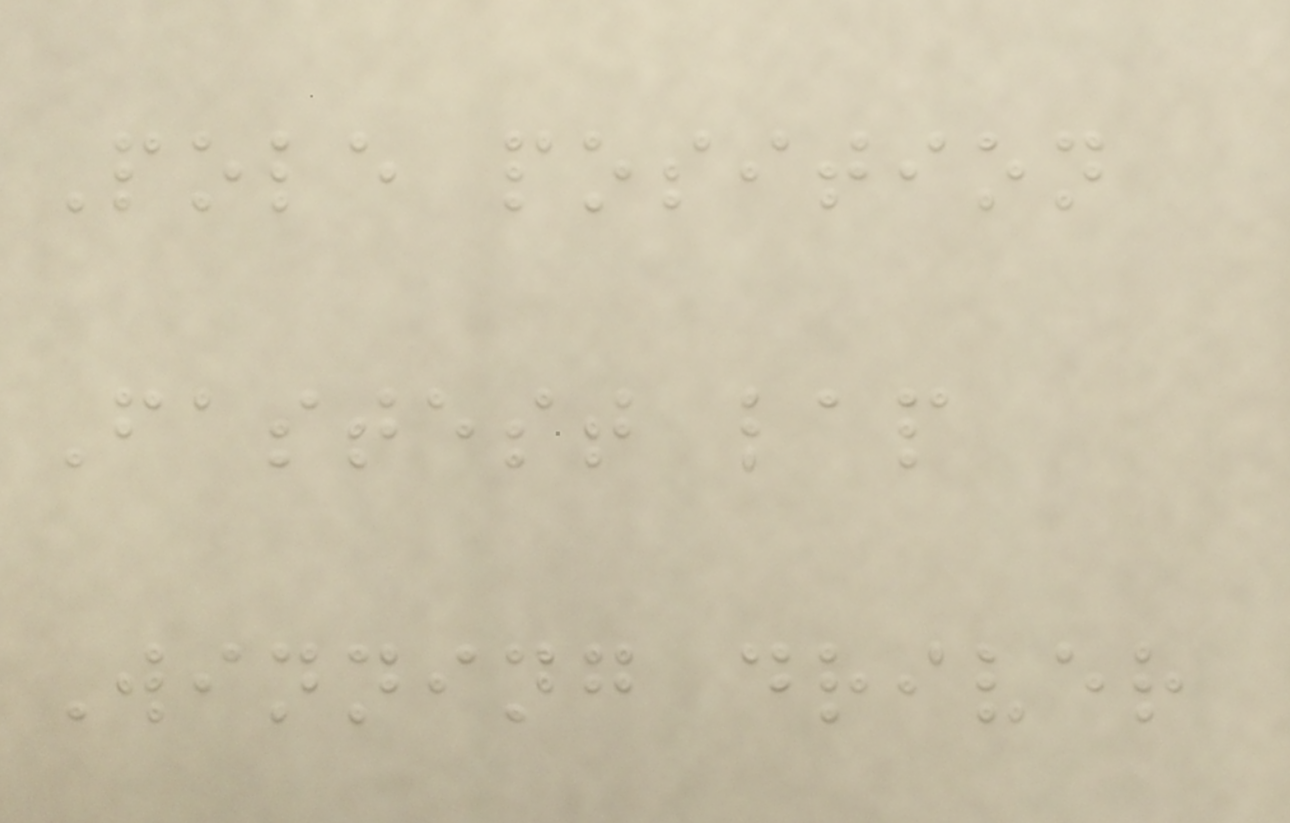Pole position
Fastest lap
Winning driver
